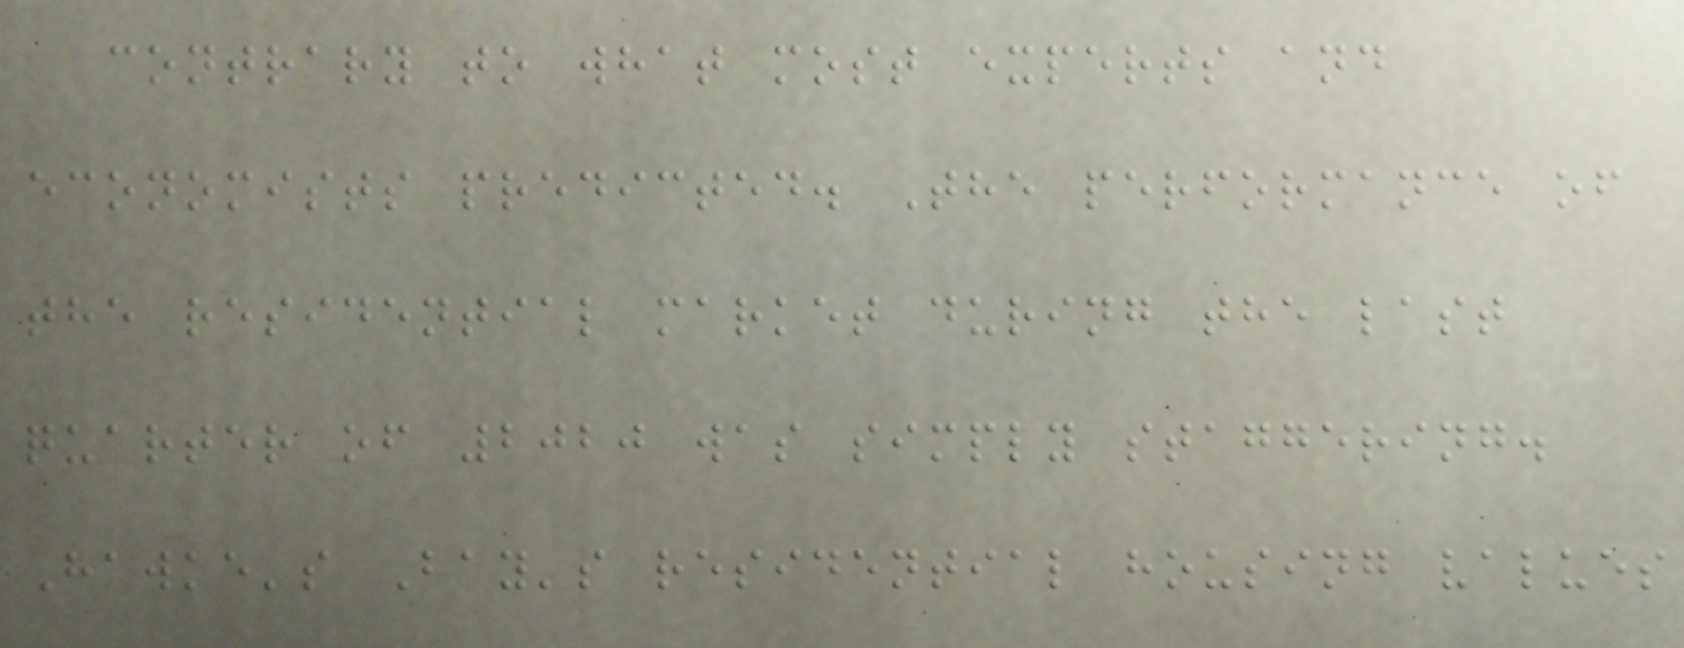contrary to what most experts and
economists predicted. The performance of
the residential market during the last
quarter of 2020 was simply staggering.
Hawke's Bay's residential housing values
